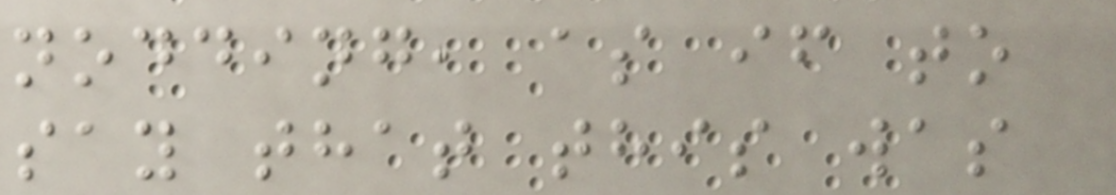nodding, as if to
say that this was
